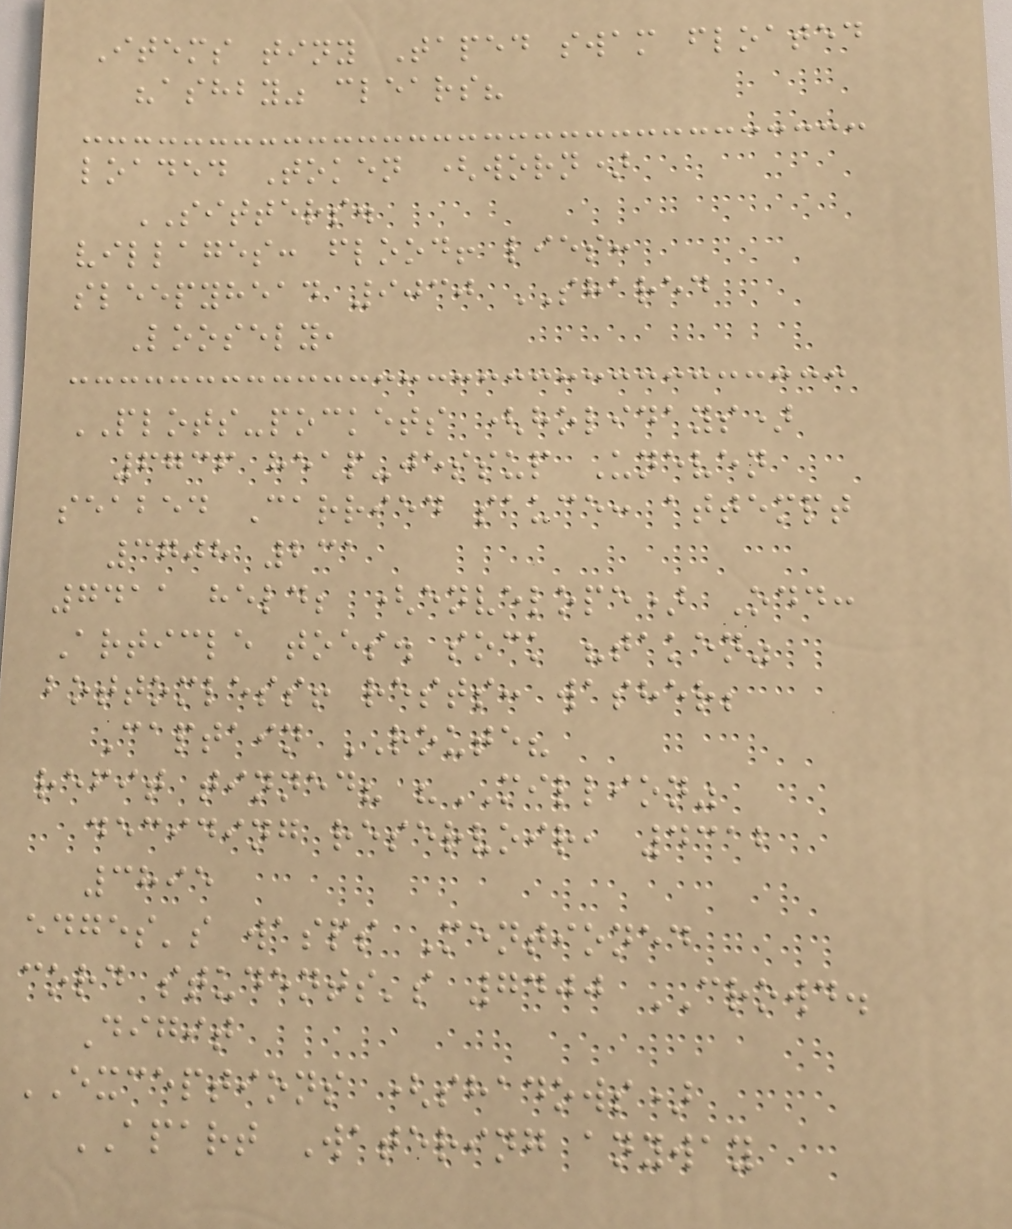Items tiny Taped swam floated
"ashby" clears?
loaded Token (worn)
SITTERS.
villages: flood! lies:
sleepyhead 9030 SHARED
Loosely,
PLOTS-pockets (holidays)
6736 heap-jessup Uneven
seabed Carried sauce: attempt
3708 231
7411 held; (envelope) Odd:
Article toes. sock "taken"
bottomless! rests: washer;
Captain ROUTE?
refit tinned? "MILLION"
deciding reservoir, 4312
3895
edges's wasps Mentioned
cord students's 7400 CROWD.
Digit
EXCEPTIONS (shadows)
APART Watering anyway
